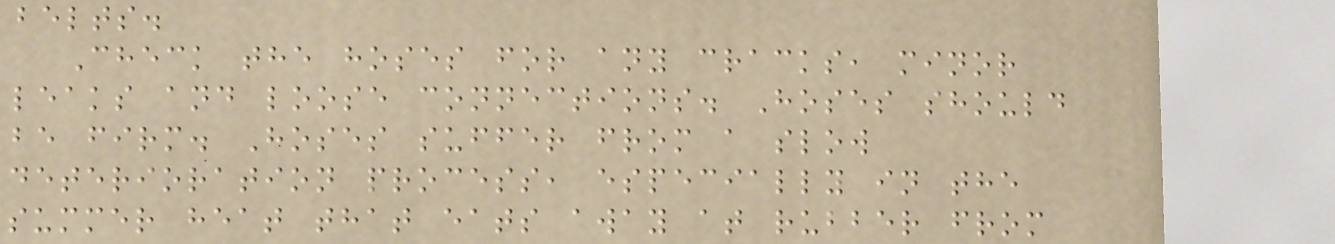belts.
Check the hoses for any cracks, minor
leaks and loose connections. Hoses should
be firm. Hoses suffer from a slow
deterioration process, especially in the
summer heat that eats away at rubber from
